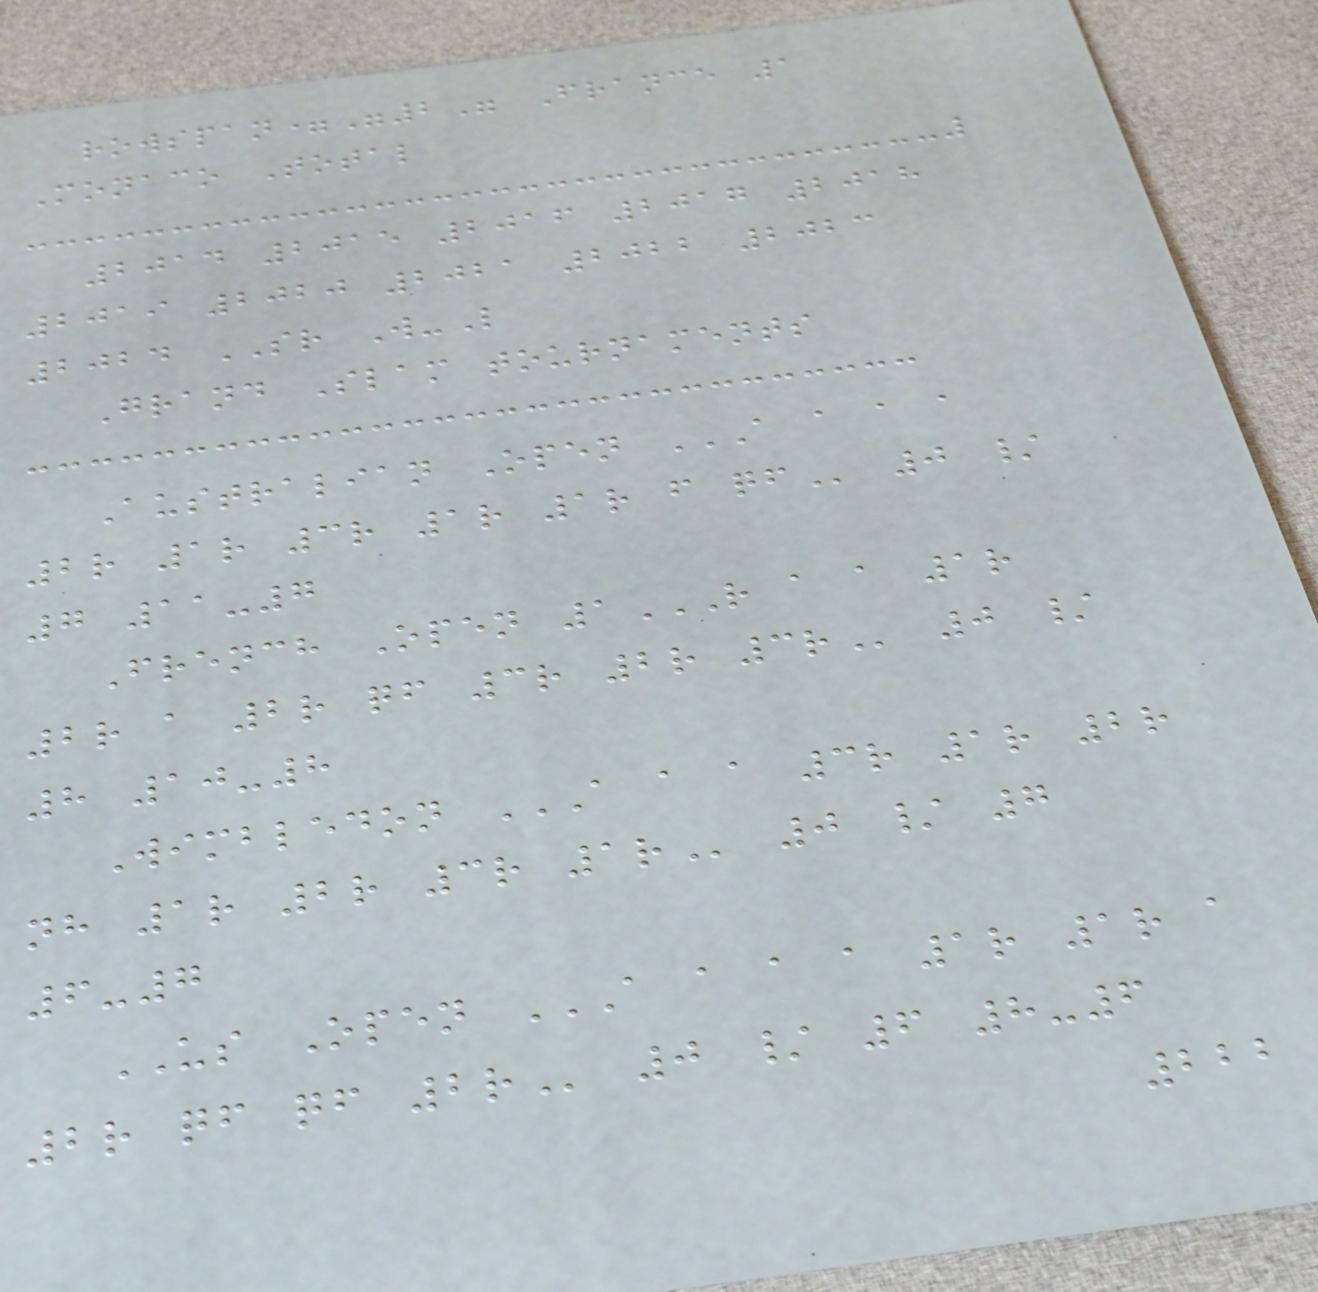rowspan="2" France 1
Monaco Total
2014 2015 2016 2017 2018
2019 2020 2021 2022 2023
2024 SR W-L
Grand Slam tournaments
Australian Open A A A A
2R 1R 3R 1R 1R F QF 0 /
7 11-7
French Open 1R A A 1R
2R A 2R QF 3R 2R 3R 0 /
8 10-8
Wimbledon A A A 3R 1R 2R
NH 1R 2R 3R 1R 0 / 7
6-7
US Open A A A A 1R 1R A
2R QF QF 2R 0 / 6 8-6
222
